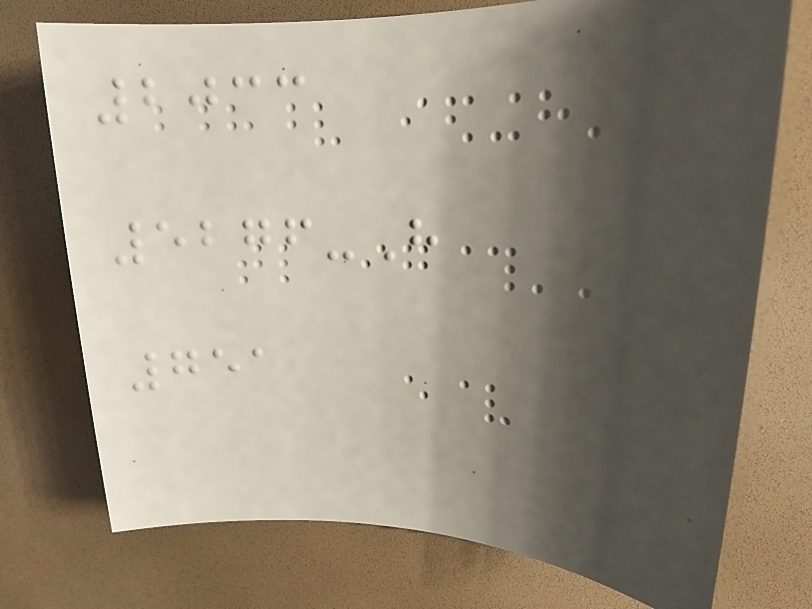2033
5276-H
751
